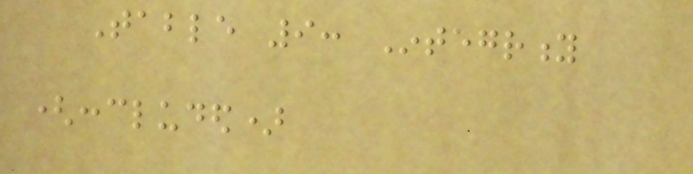Table 9: Integrity
(concluded)
